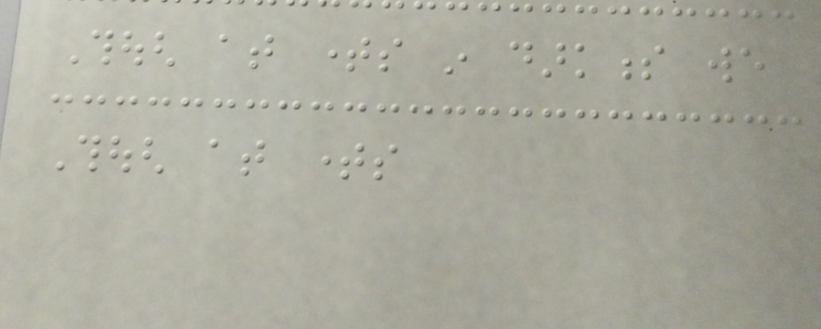Though at times in darkness we
Though at times
